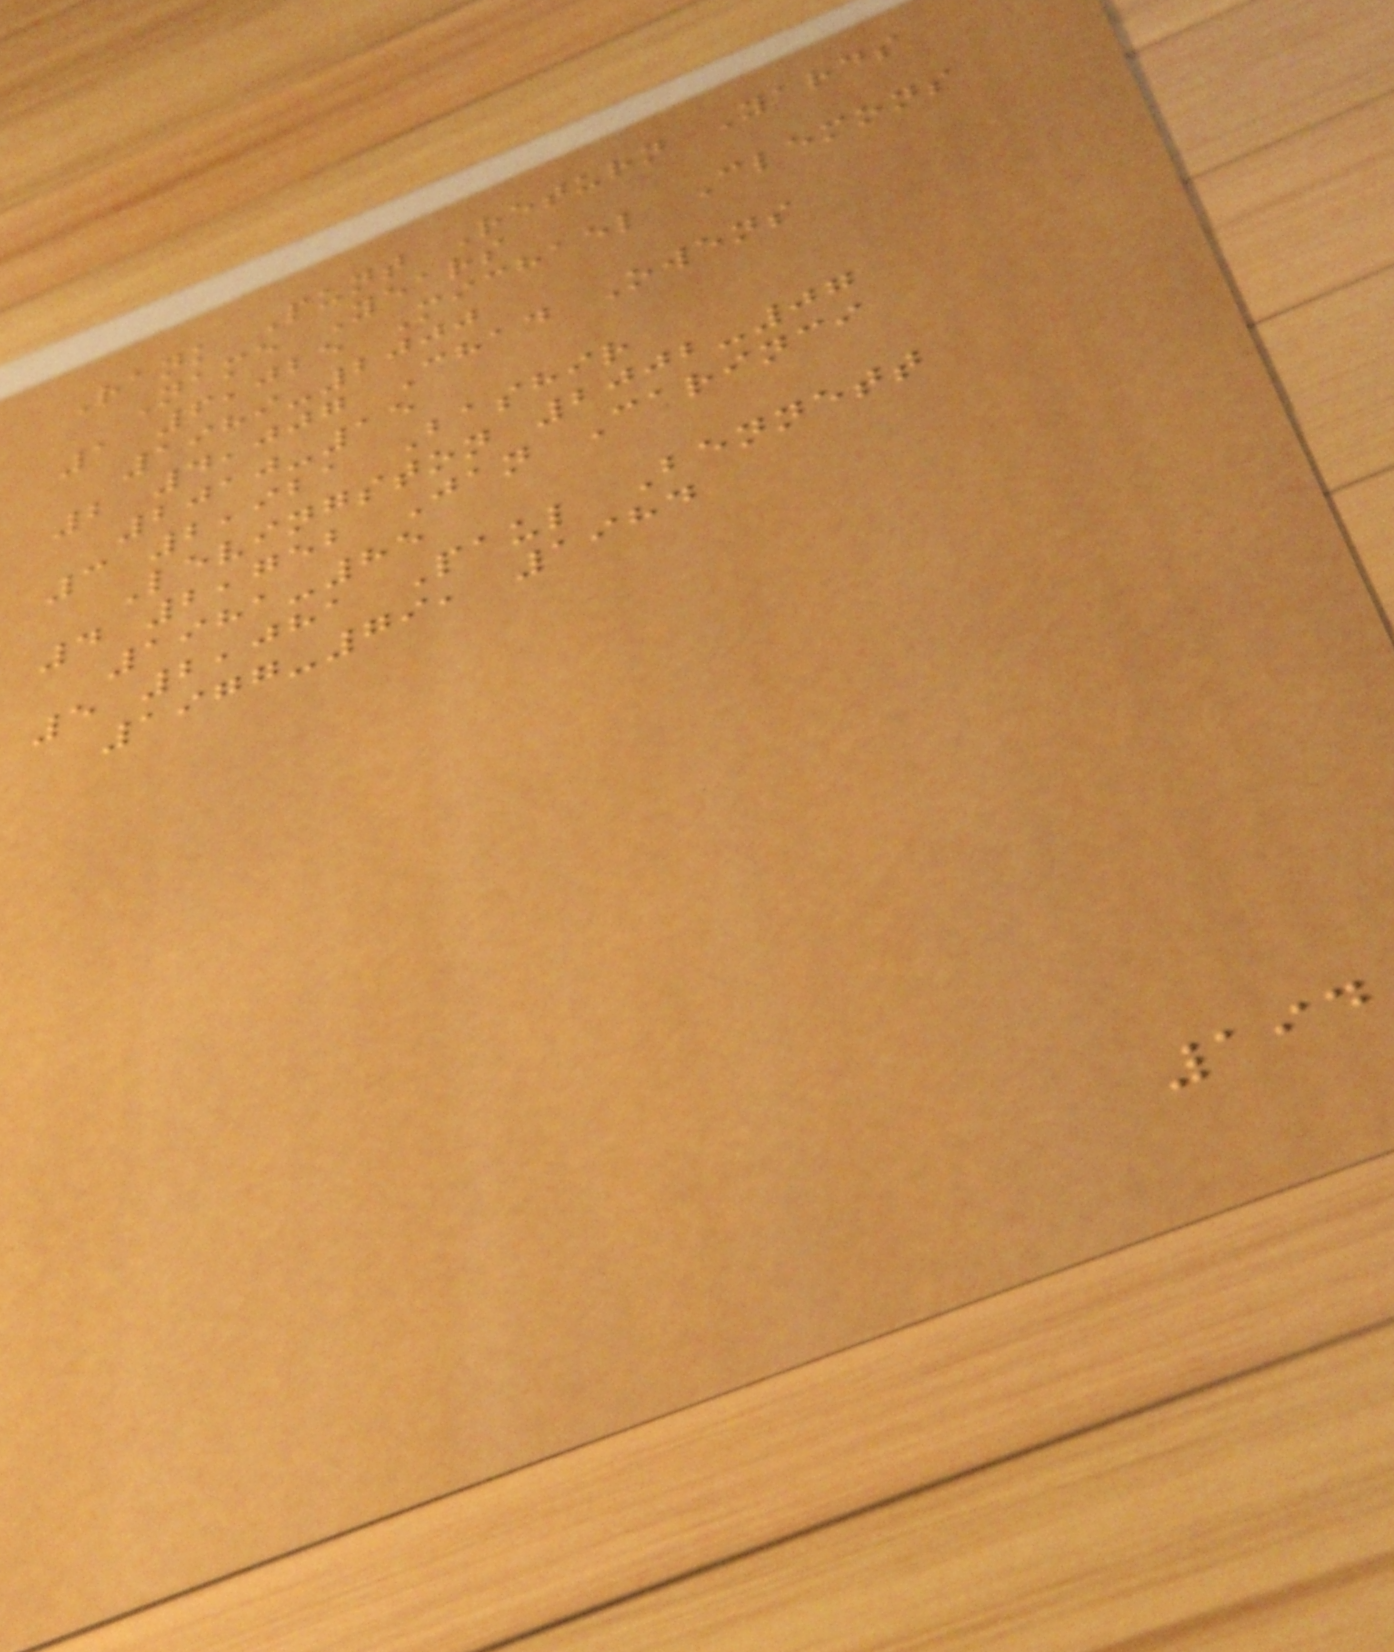Rank Punt Return Yards
Name Years
1 6,025 Michael Clemons
1989-2000
2 4,007 Chad Owens
2010-15
3 2,921 Bashir
Levingston 2002-07
4 2,752 Jan Carinci
1981-85
5 2,081 Paul Bennett
1977-79, 1984
194
